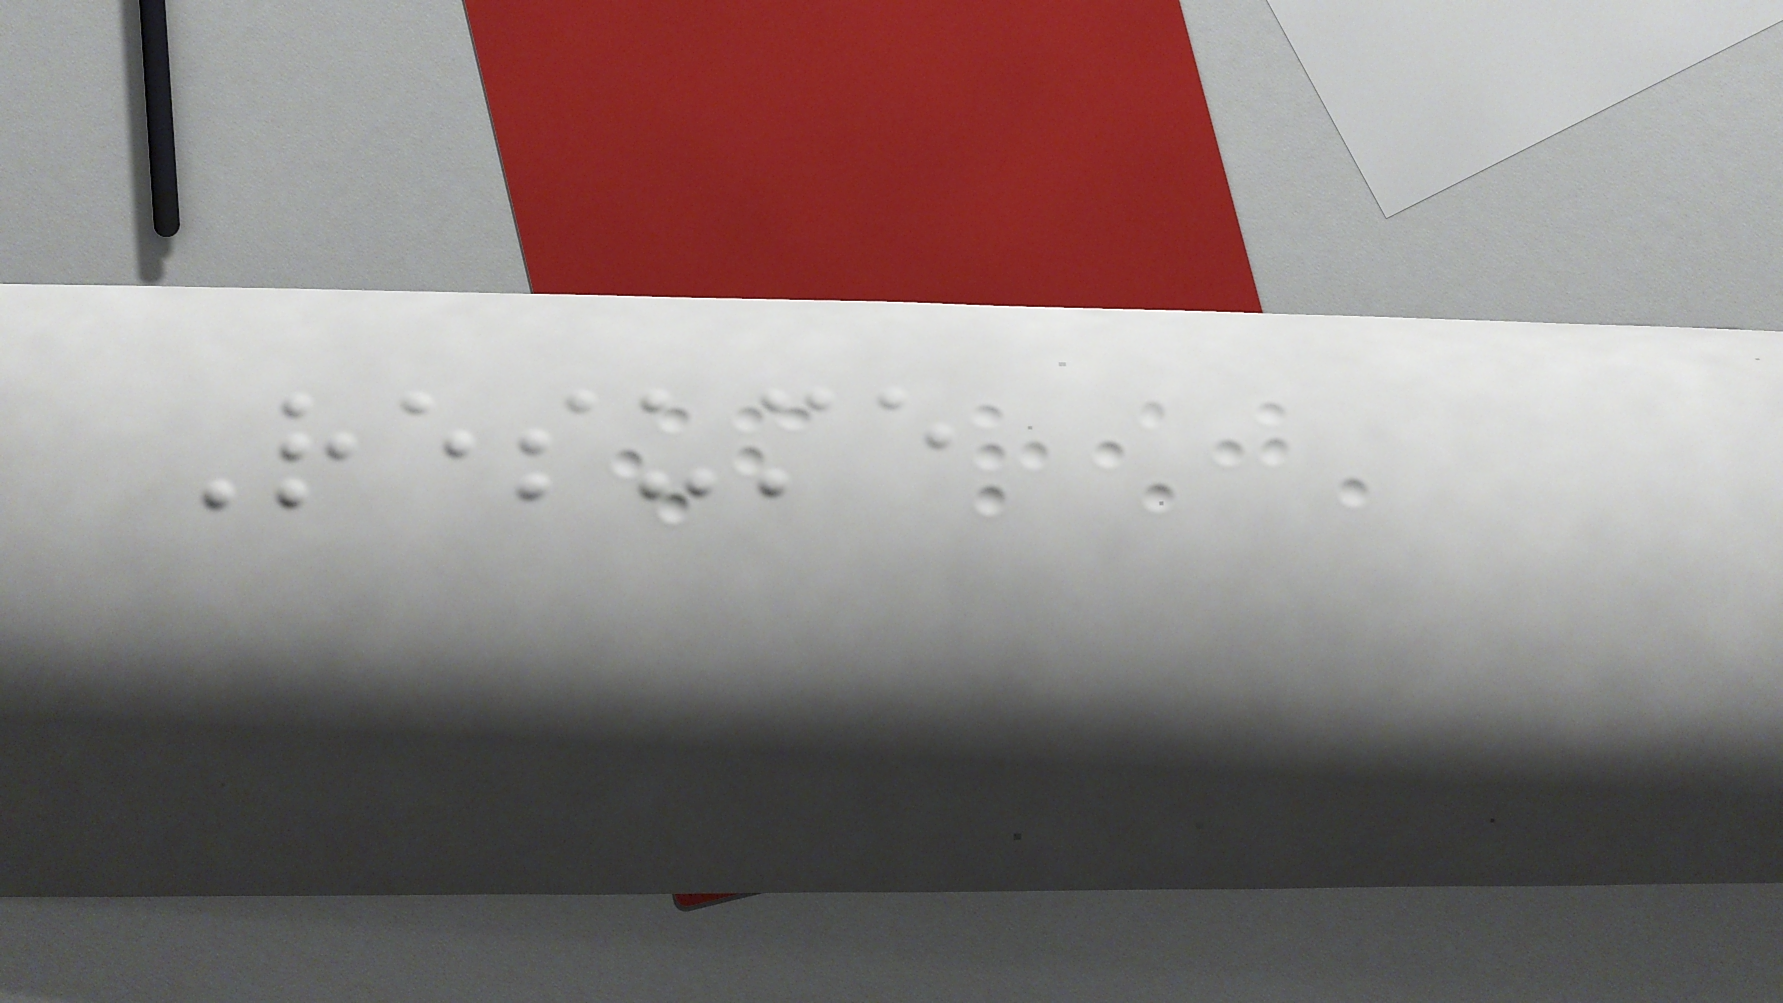Resume
